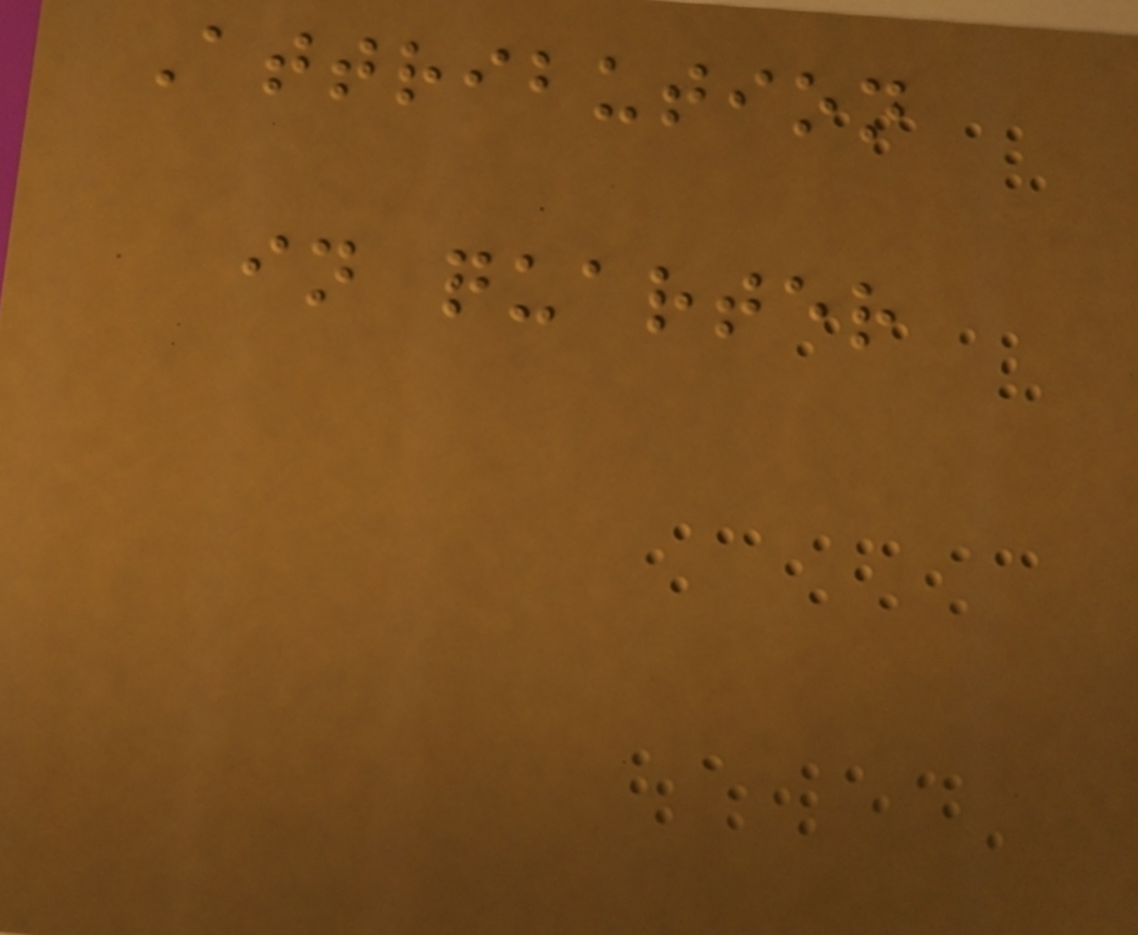Attribution
in quarter
